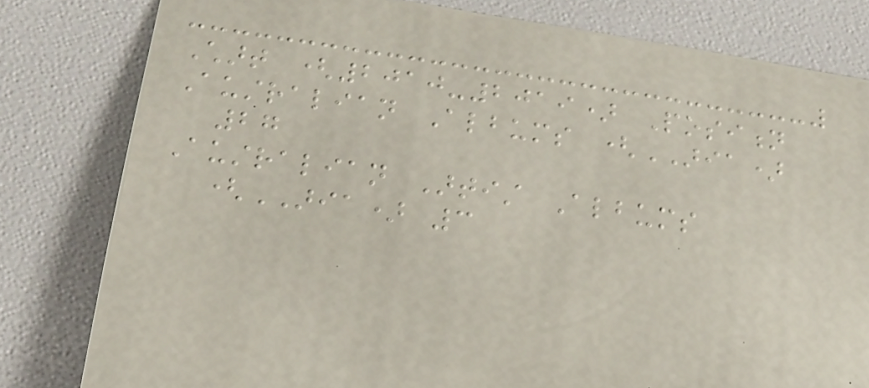Chart (2010-2019) Position
Australian Albums (ARIA)
27
Australian Artist Albums
(ARIA) 3
